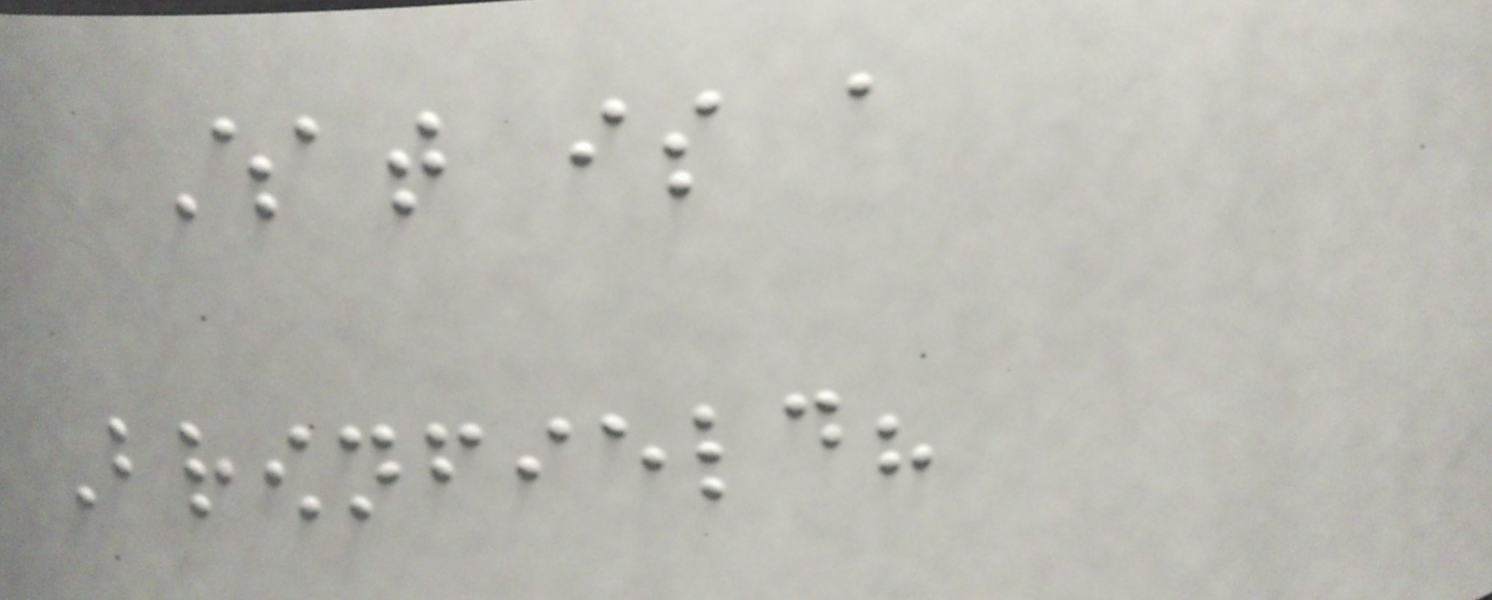What is a
Brownfield?
